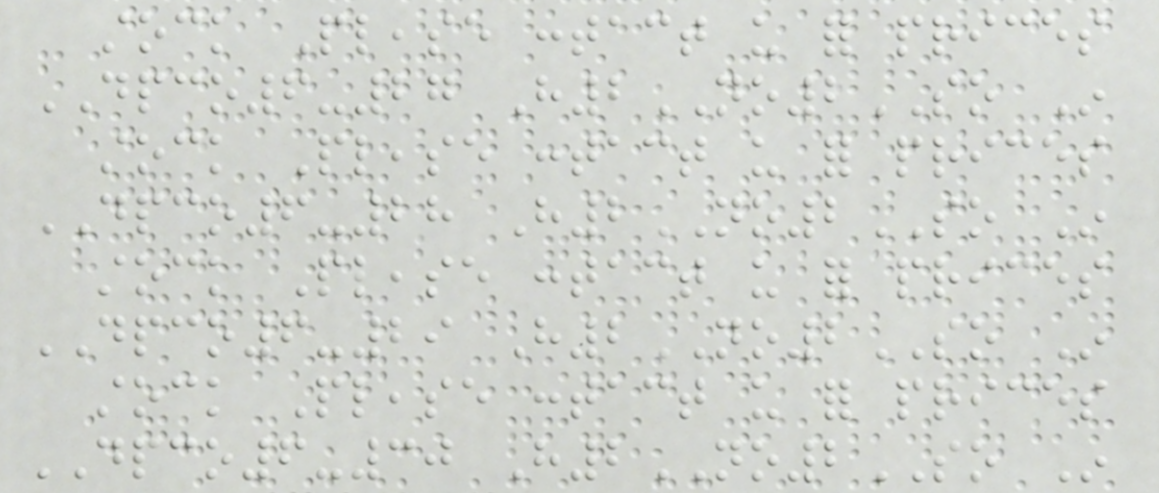stock Please contact us for prices
DPCO6-27 H2NO2SO In
stock Please contact us for prices
DPCO6-28 H2NO2SO In
stock Please contact us for prices
DPCO6-29 H2NO2SO In
stock Please contact us for prices
DPCO6-30 H2NO2SO In
